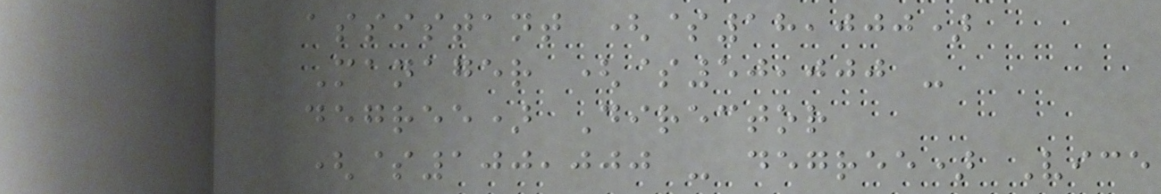assistant ($18,000)
Manager ($50,000 -
degree) Director
($100,000 - degree) Vice
